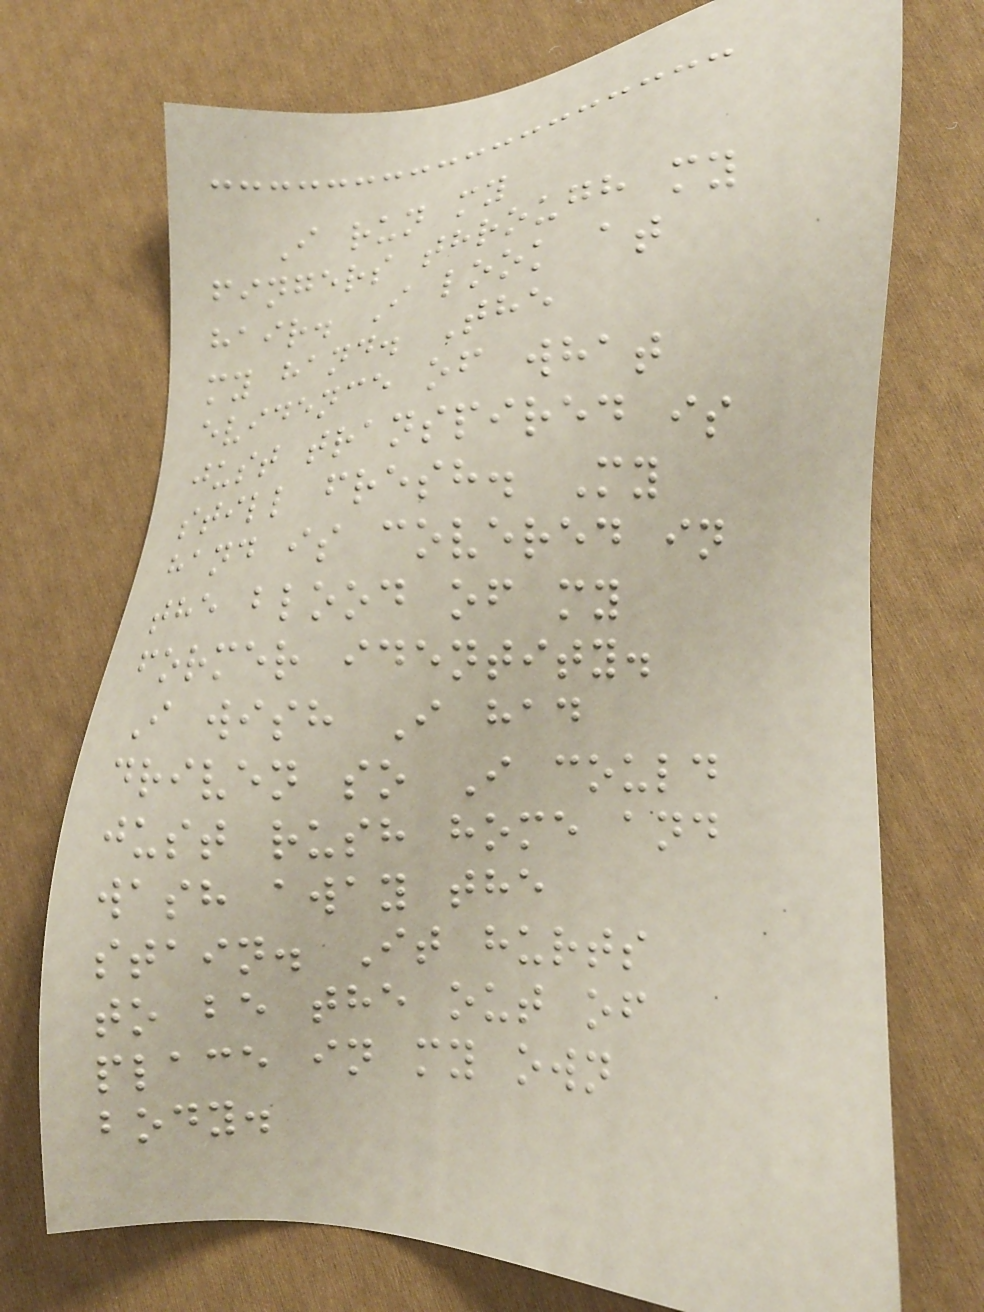I run my
fingers through my
hair. I look at
my hand. The
evidence of what
just transpired is
still fresh. My
hand is covered in
the blood of my
former identity.
I wish I had
driven so I could
just rush home and
wash away the
stain. It hurts
to be the out of
place in my own
body.
